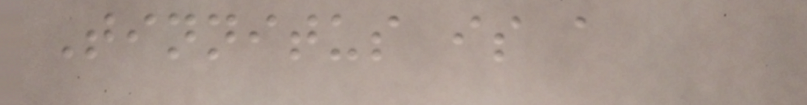Tinnitus is a
